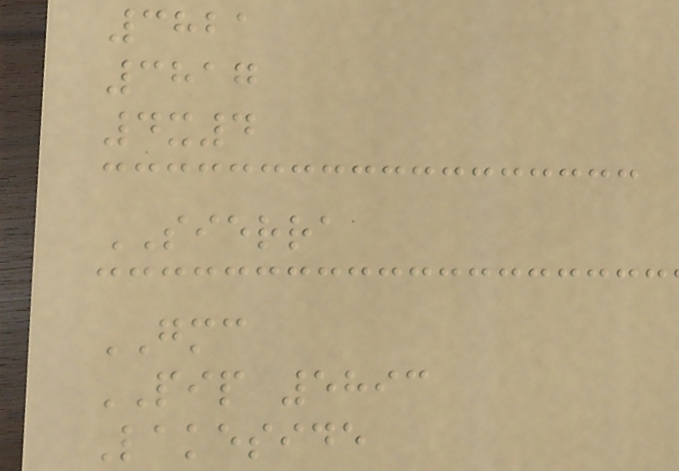3821
3817
4x4
SIERRA
GMC
PIP 5893
Lakeside
